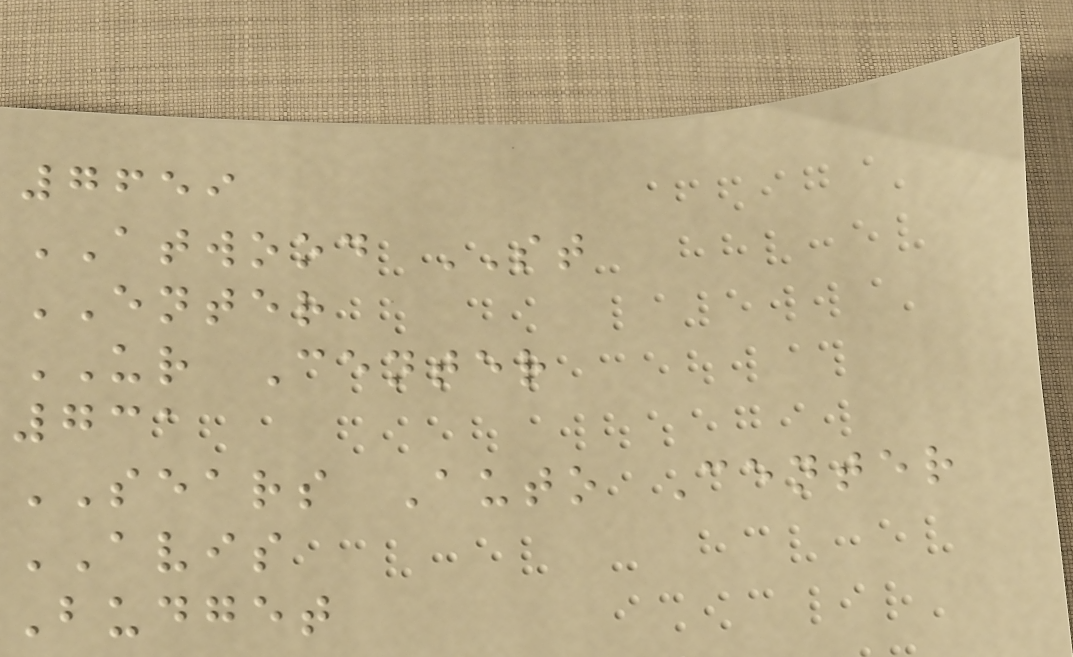7659
ATWOOD ST
ENTER
UR Center
731
SEARS Auto Center
AVIS
Budget
